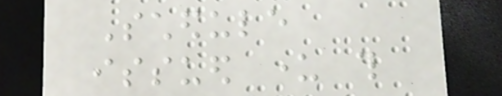Schedule
issued under this
